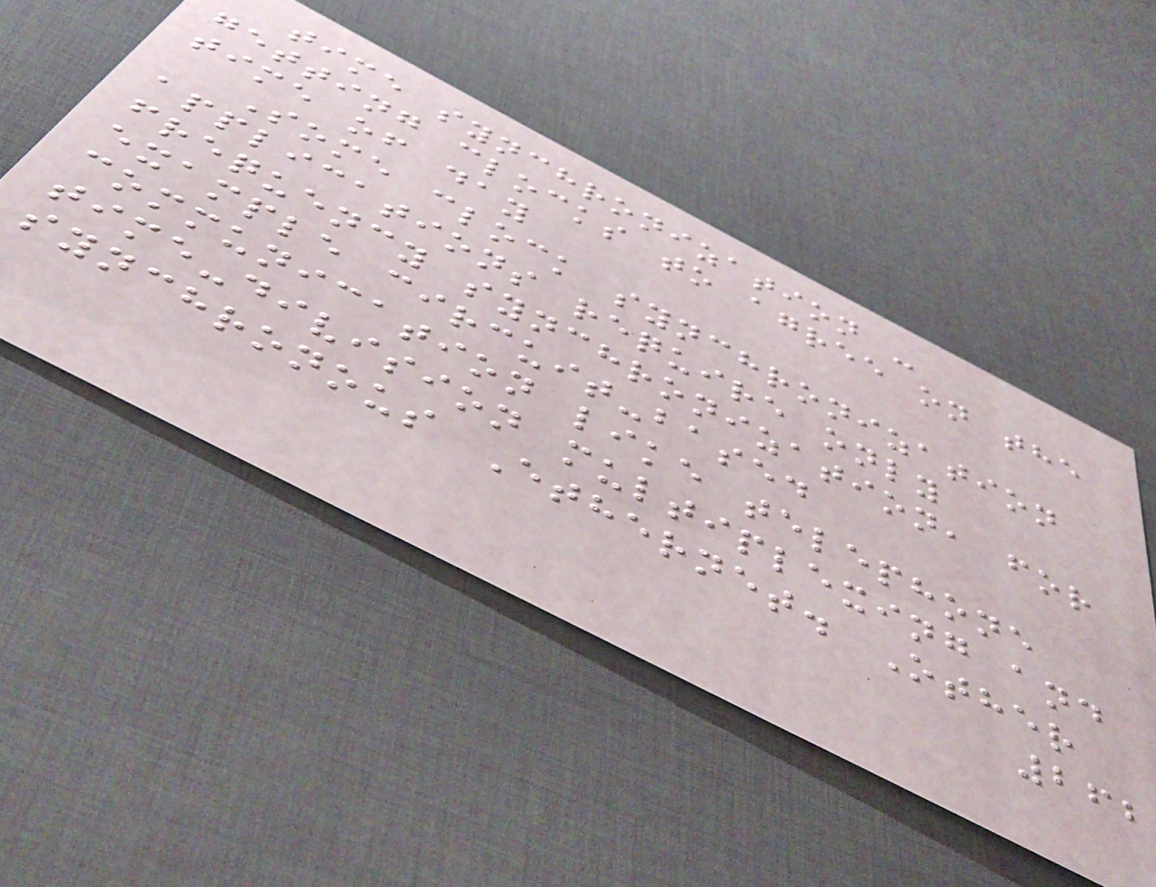time synchronization -
getting clocks to agree on the
time of day
Some clock synchronization
applications require only
frequency synchronization, for
example circuit-based
communication like telephone
time-division multiplexing and
synchronous Ethernet. Other
262
